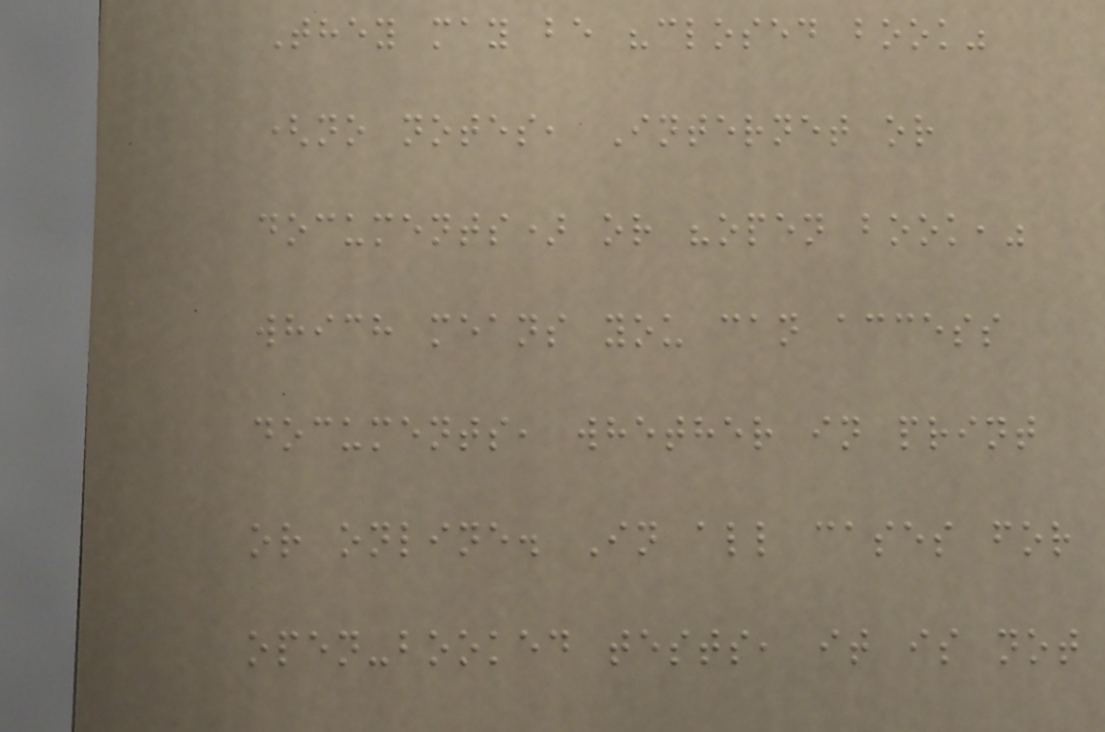They may be "closed book"
(no notes, Internet or
documents) or "open book,"
which means you can access
documents, whether in print
or online. In all cases for
open-booked tests, it is not
